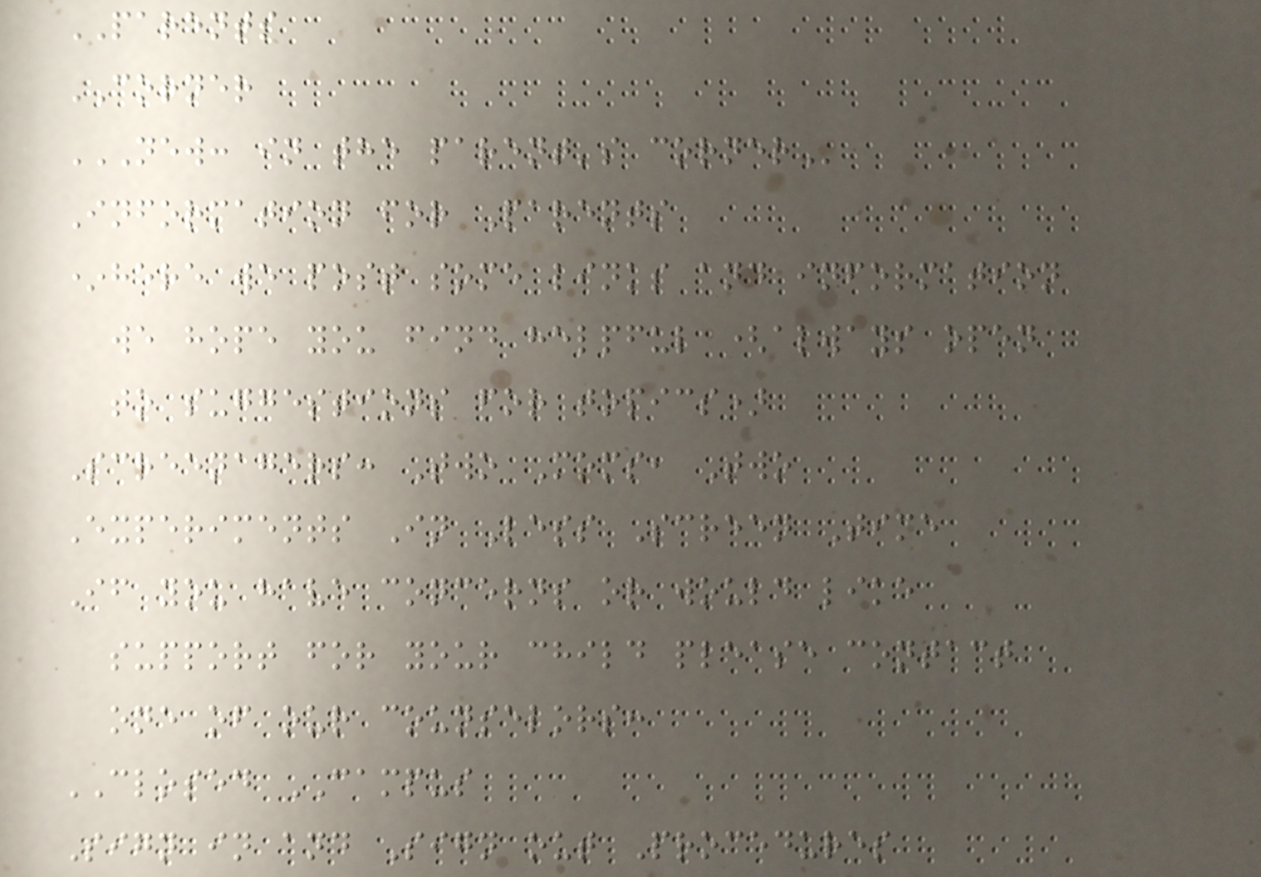PARENTS
CORNER
NEW: IN THE PARENT'S CORNER
Information for Parents
*here we post some links and information
we hope you find helpful (always open
to suggestions for topics)
Screenagers: Two Moms, Two
Experiments In Less Screen Time
If you have concerns or would like
support for your child please contact
one of our counselors:
CLOSED CAMPUS
Sign in and Sign out Procedures
